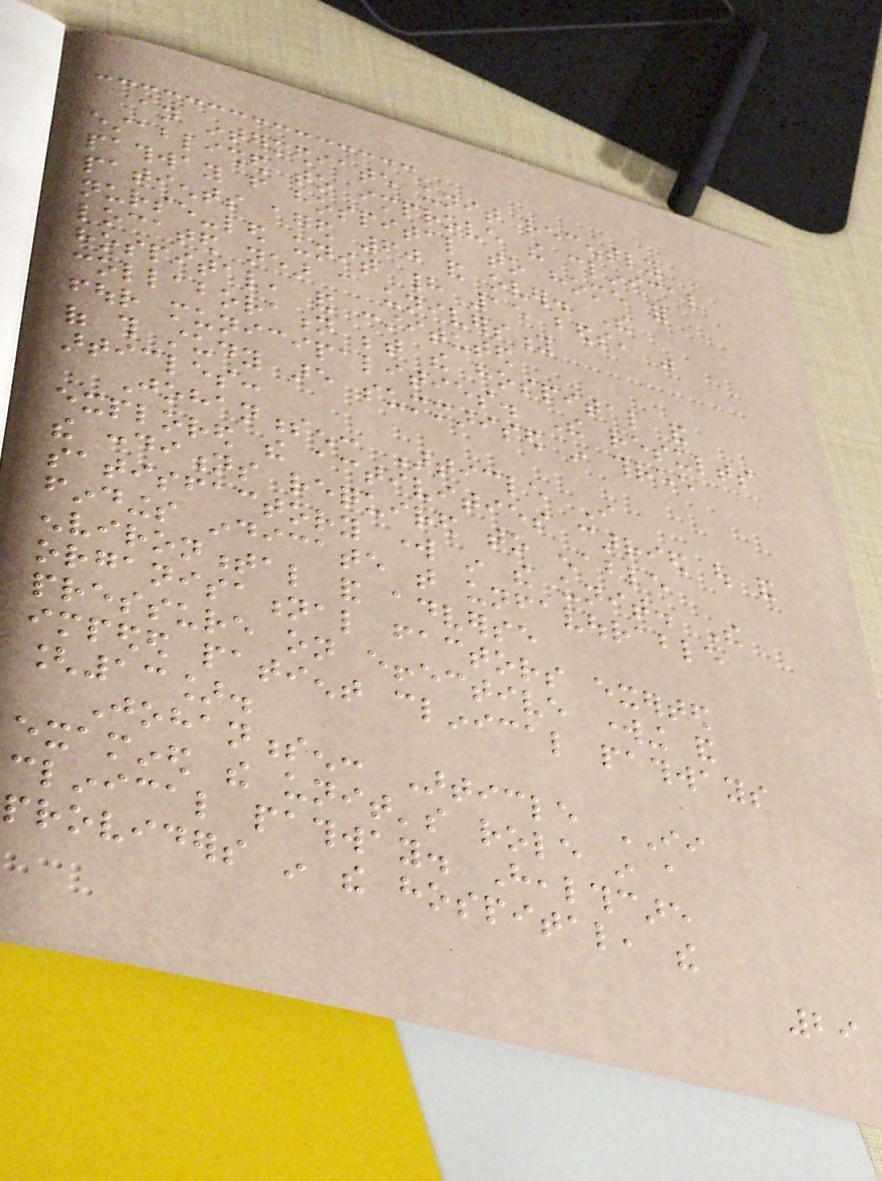an intermediate unit recently
established to improve the clinical
pathway from hospital to home for
patients aged 60 and over. The
nurse-led unit had 15 beds, was
located near a university
hospital, and constituted
collaboration between the hospital and
four municipalities. The results
of this study are summarised in three
articles:
Johannessen: Article I
explored the activities carried out and
the conditions required to enable
satisfactory work in the unit. The
findings indicate that unfavourable
environmental and adverse
organisational factors exerted
pressure on effective working and
impeded patient clinical pathways
[13].
Johannessen: Article II
examined the unit's role in a
clinical pathway. Healthcare
providers in the hospital, the
29
